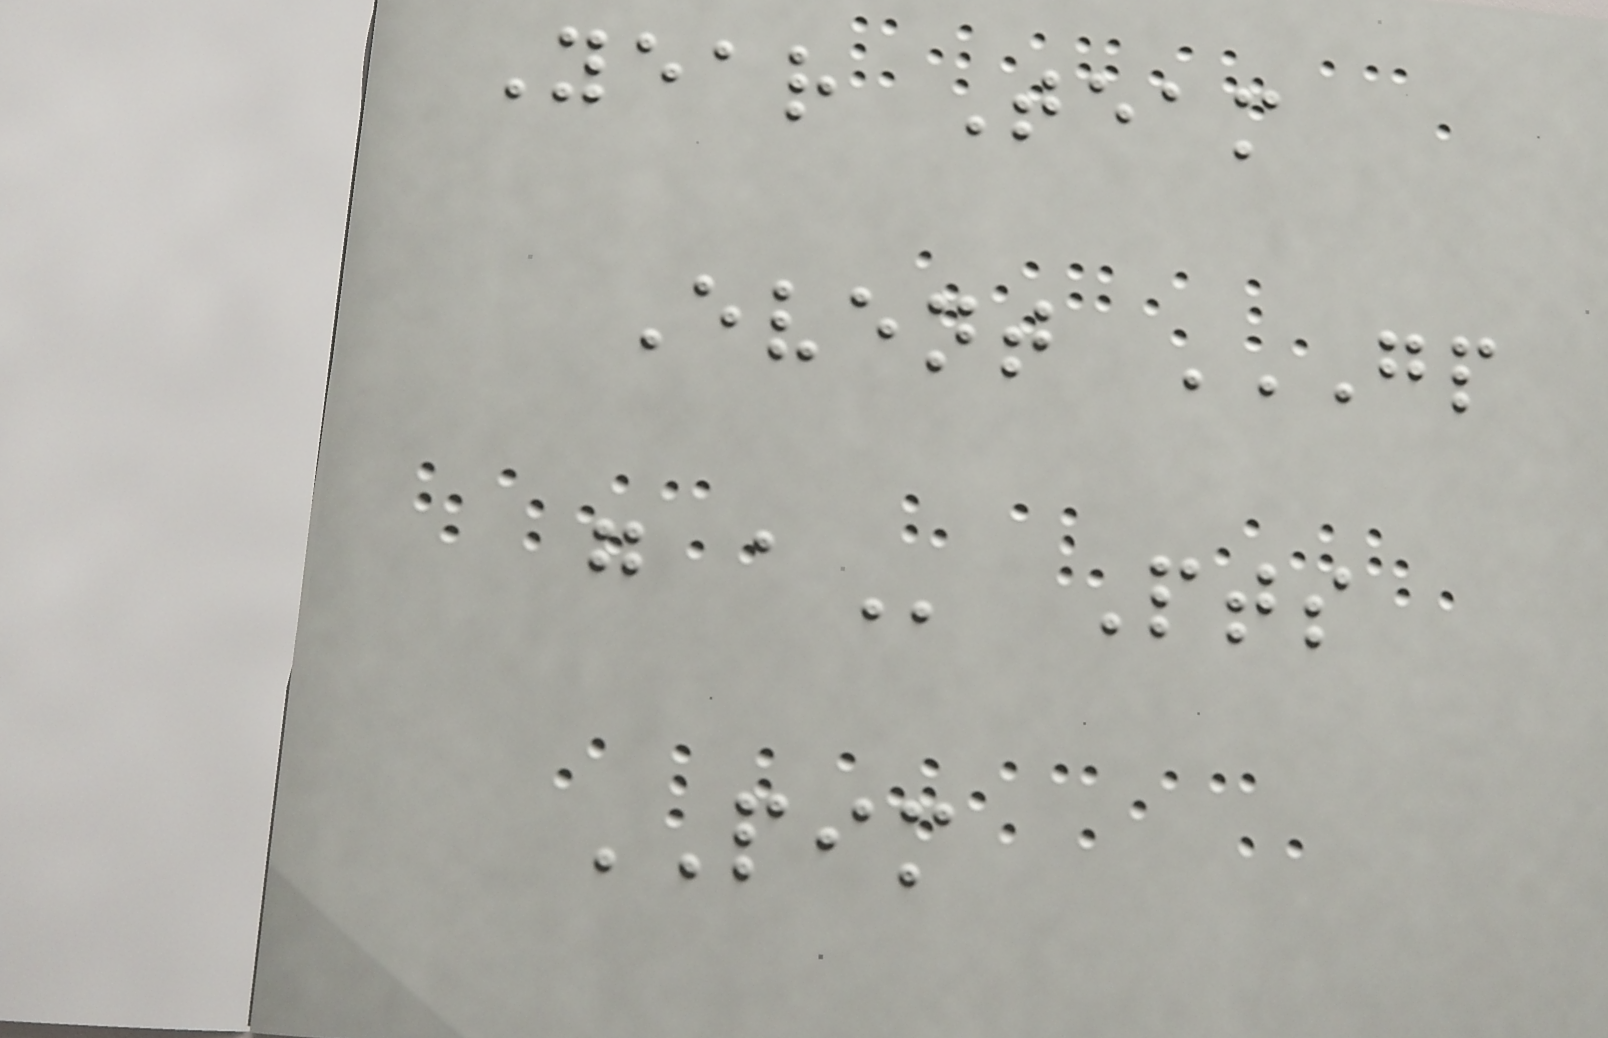Year Team
Event GP
G A Pts
PIM
